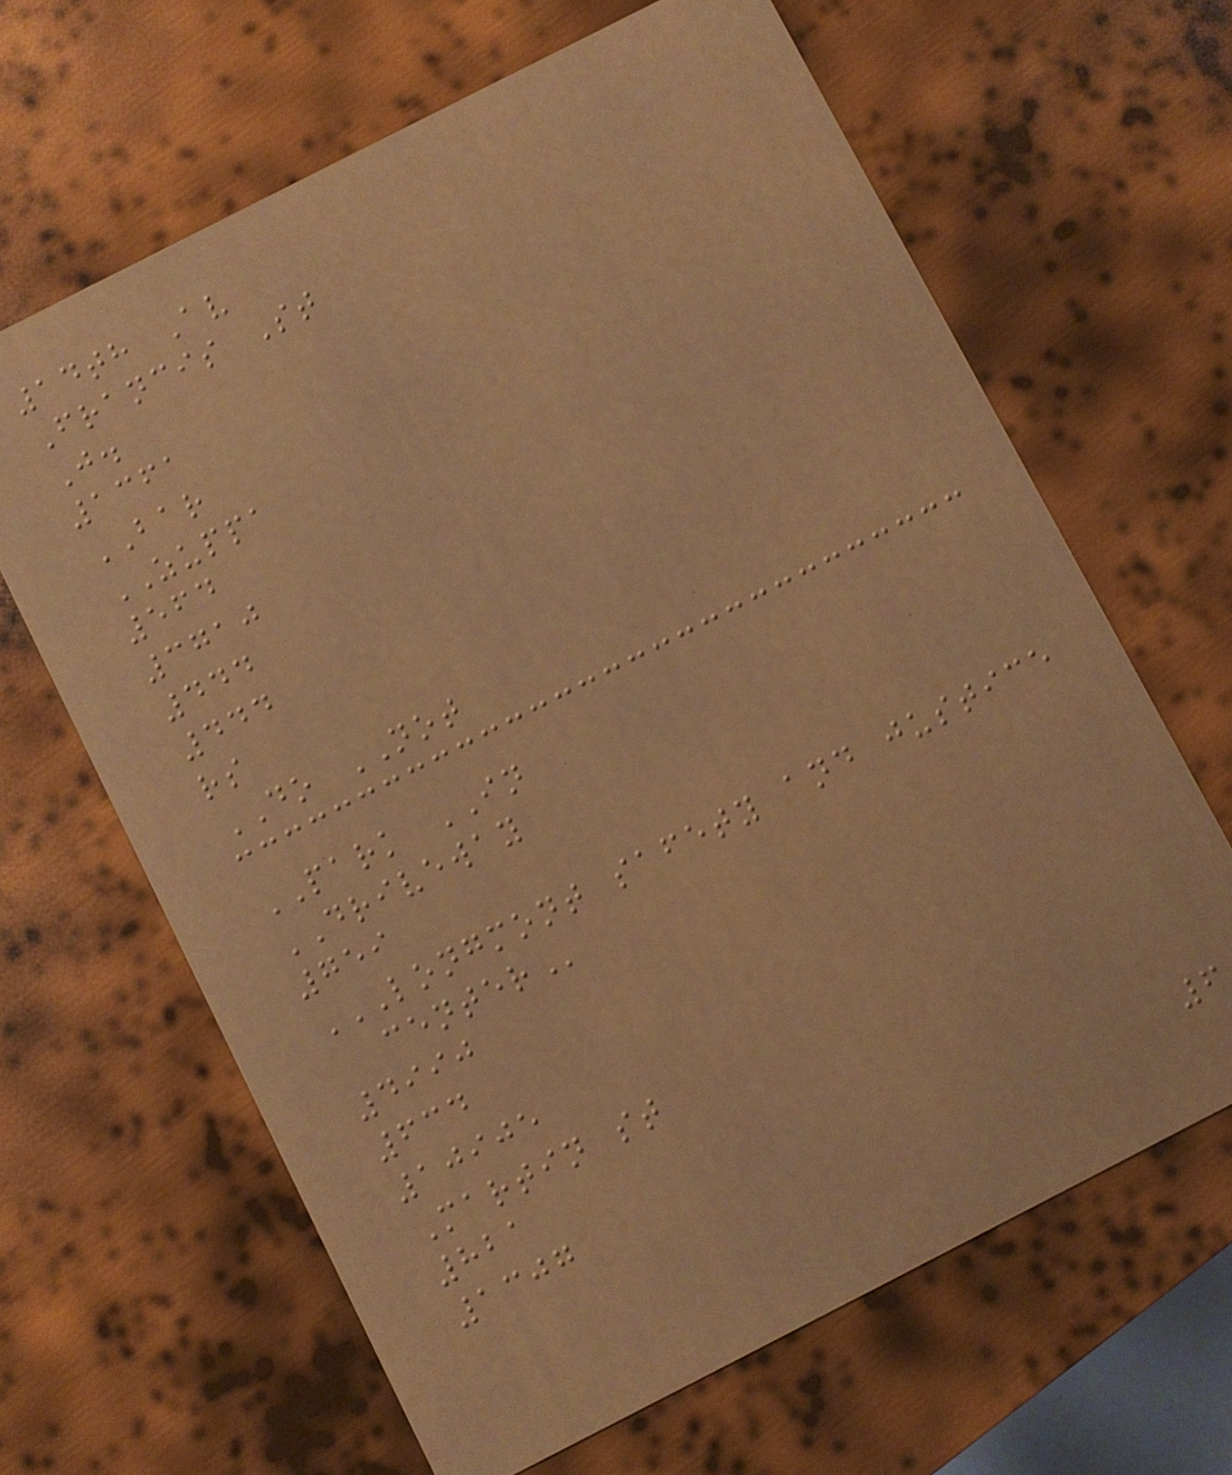14th Av
Francis St
J.
1361
BAR
ZUPPA
564
3710
444
444
rs
DO NOT
PARK IN
DRIVEWAY
759
LONGMONT SAFETY AND JUSTICE
CENTER
4990
634
10905
Martin st
821
1307
6
